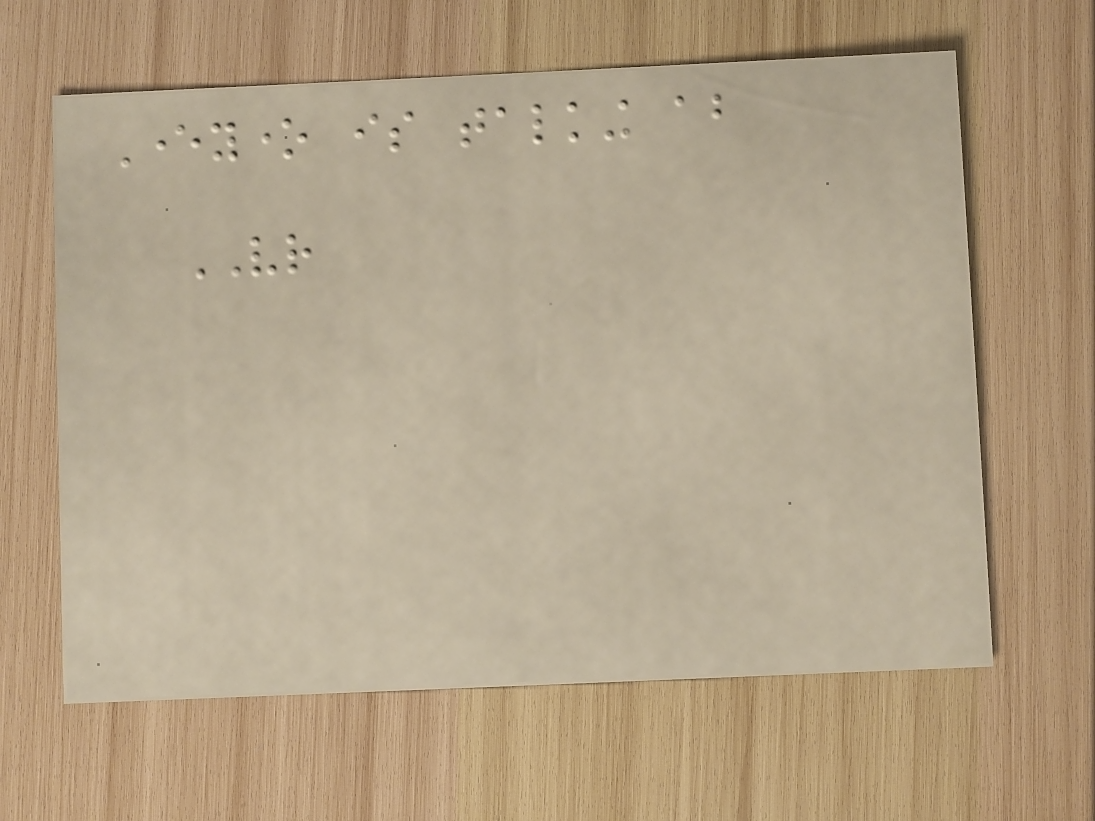Everyone is talking about
VR
